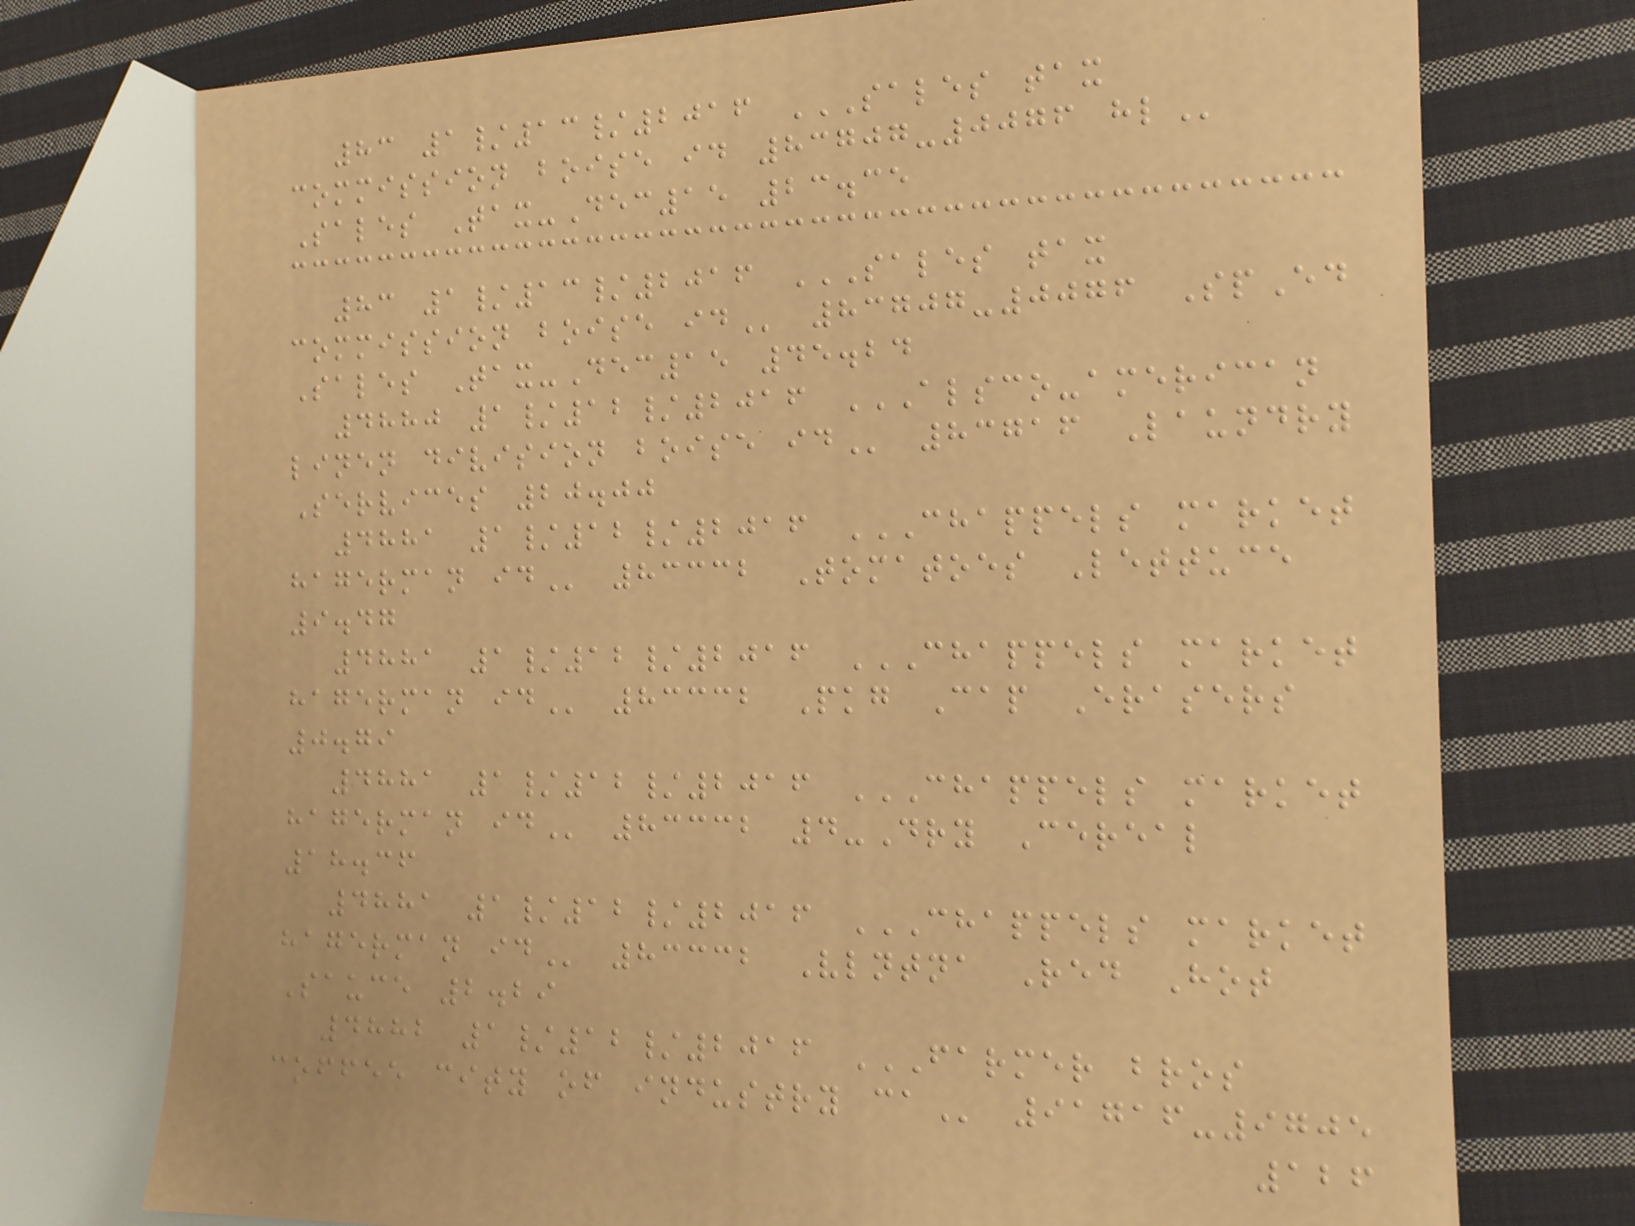83 1/13/2016 SALES TAX
COMMISSION BOISE ID 83707-0076 HL
Sales Tax-Dec15 23.35
83 1/13/2016 SALES TAX
COMMISSION BOISE ID 83707-0076 SpEd
Sales Tax-Dec15 45.24
4880 1/12/2016 ALSCO-AMERICAN
LINEN DIVISION BOISE ID 83716 Laundry
Services 20.00
4881 1/12/2016 CHAPPELS MARKET
HAGERMAN ID 83332 Tomatoes Lettuce
9.47
4881 1/12/2016 CHAPPELS MARKET
HAGERMAN ID 83332 Pkg Cap Erasers
0.79
4881 1/12/2016 CHAPPELS MARKET
HAGERMAN ID 83332 4-Dry Cereal
18.36
4881 1/12/2016 CHAPPELS MARKET
HAGERMAN ID 83332 Vlntna Red Hot
Sauce 2.29
4882 1/12/2016 FARMER BROS
COFFEE CITY OF INDUSTRY CA 91716-9705
126
